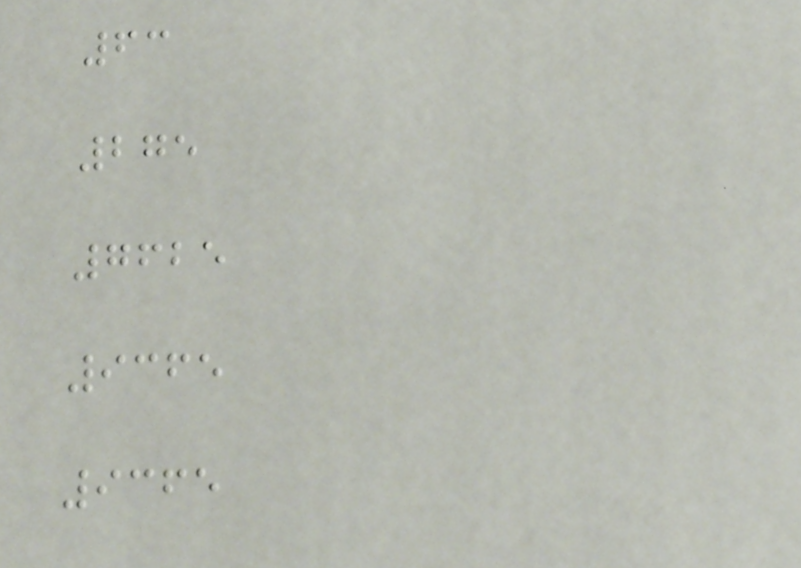63
275
7625
9365
9365
